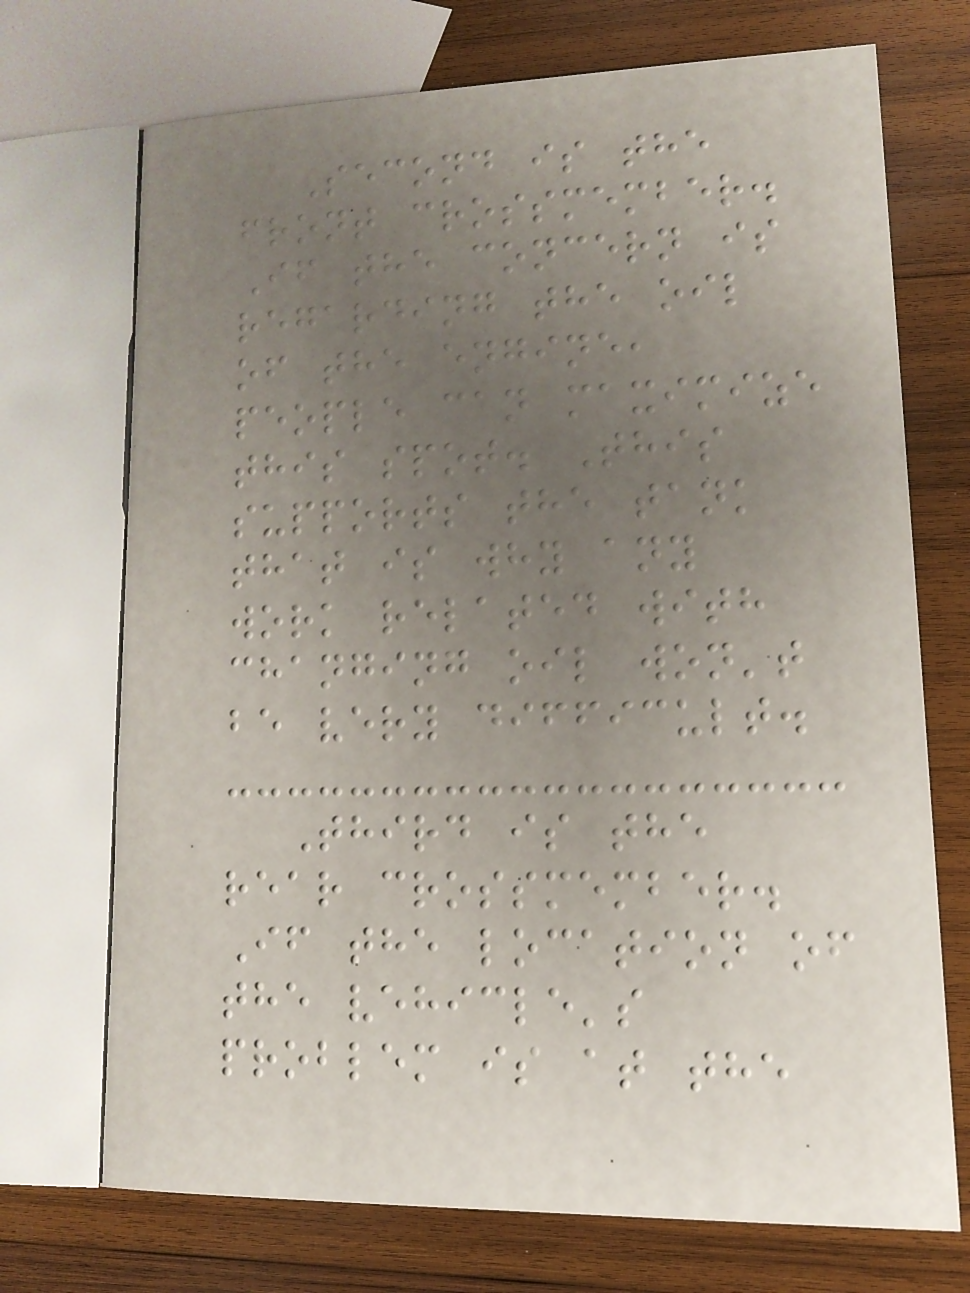Second is the
front crossmember.
If the concern is
regarding the oil
of the engine,
people can maximize
this spot. This
supports the tank
that is why any
work related with
changing oil won't
be very difficult.
Third is the
rear crossmember.
If the location of
the vehicle's
problem is at the
